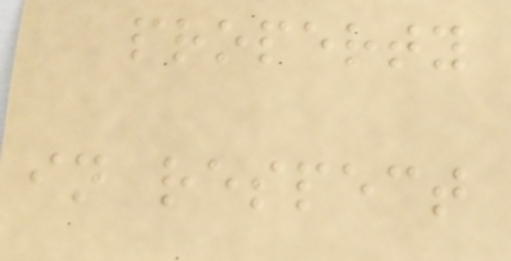property
in respect
